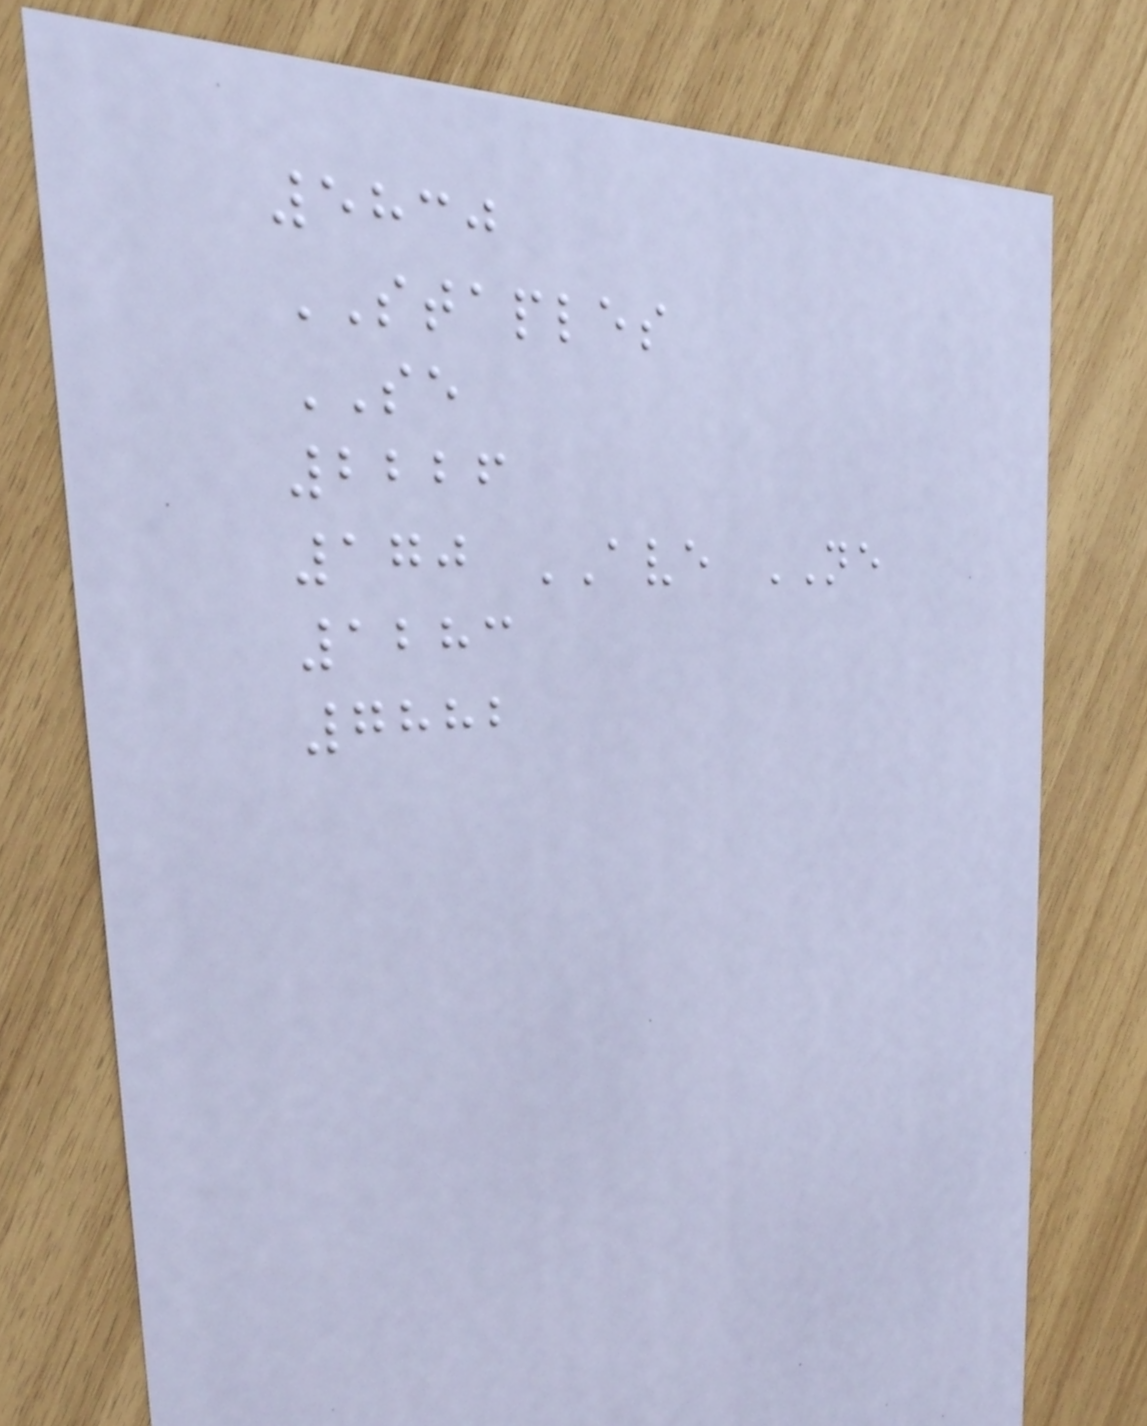5830
STAPLES
SE
2226
170 AVE NE
1283
7882
